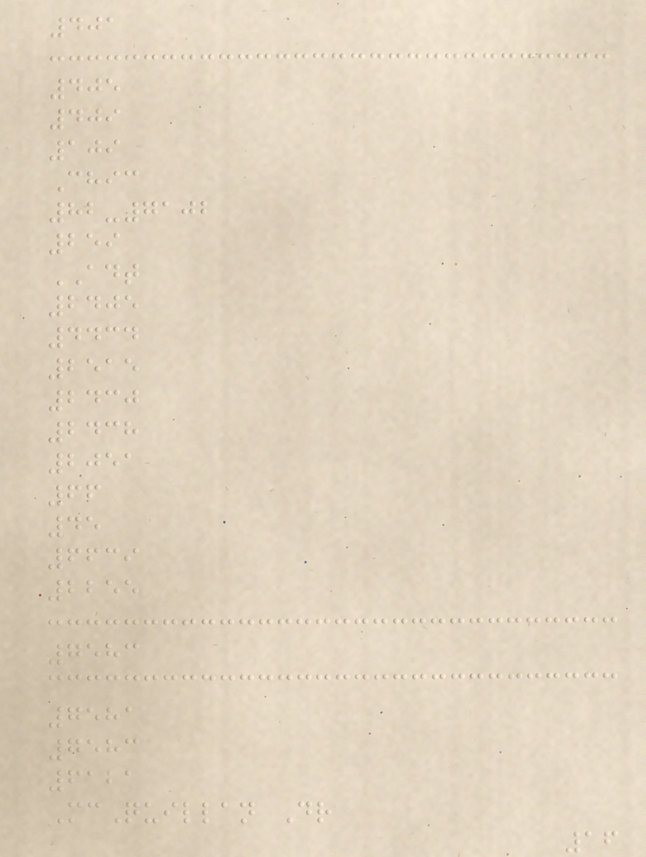401
405
409
109
Chic
82-7102
259
ADT
2405
4434
2515
2430
2438
2051
66
45
6639
2255
7583
7581
7583
6121
McQuillan Dr
16
